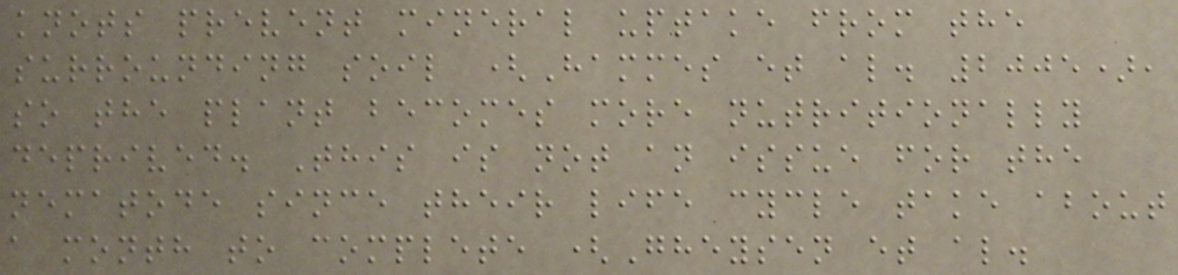knots prevent mineral uptake from the
surrounding soil (Hammes et al. 2005),
so the plant becomes more nutritionally
deprived. This is not an issue for the
nematode since their life cycle take about
a month to complete (Gheysen et al.
